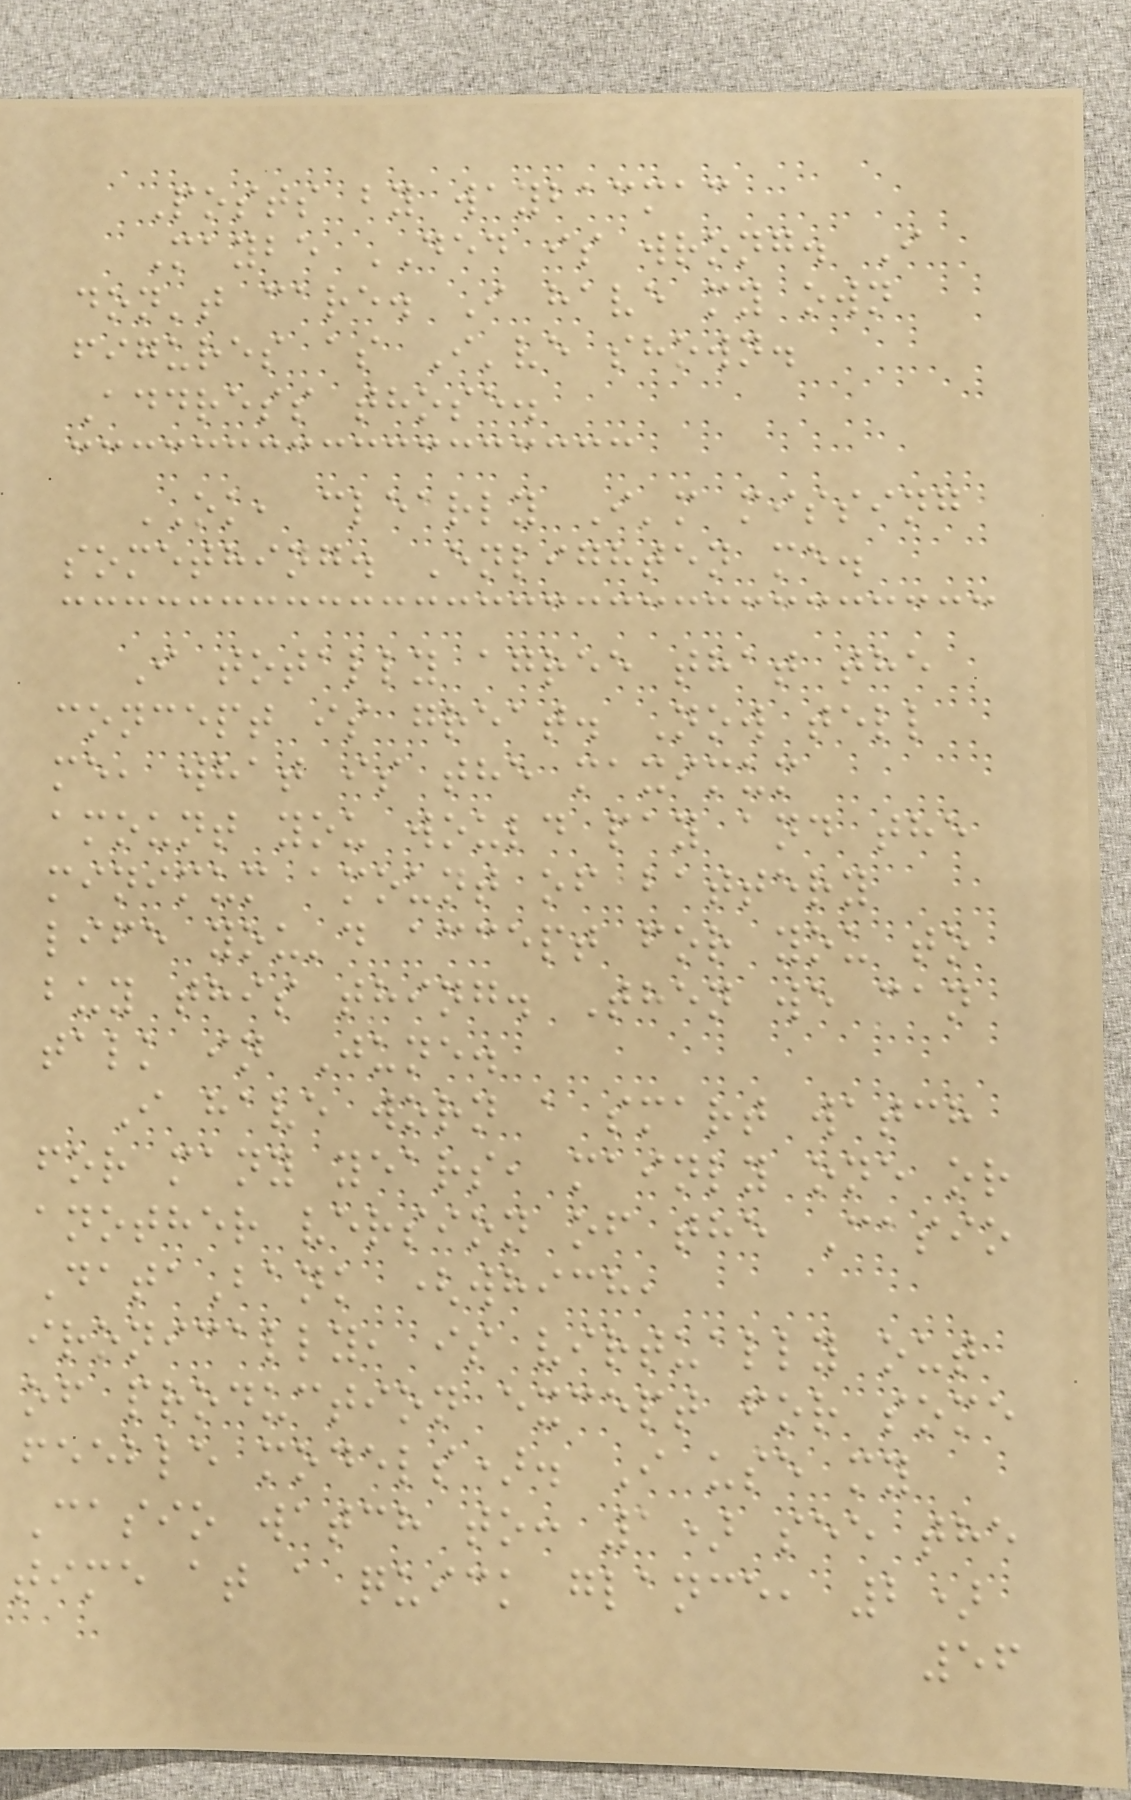Posts by waybacmac
Maybe DED is wrong. I
don't care. I have my own
figures as I've shown.
Address those.
OK, clearly I'm missing
something. Enlighten me.
I totally agree that the
concept is great. Now tell
me, what is the maximum
amount you would pay and the
minimum amount of battery
life you'd accept for you to
buy this thing. Then we can
talk in June.
I have worn a smart watch
for many years, mainly one or
another version of the Casio
DataBank (which,
ironically, is virtually out
of production except for some
feeble models). I use my
Casio watch to: 1) see the
time at a quick glance, 2)
56
